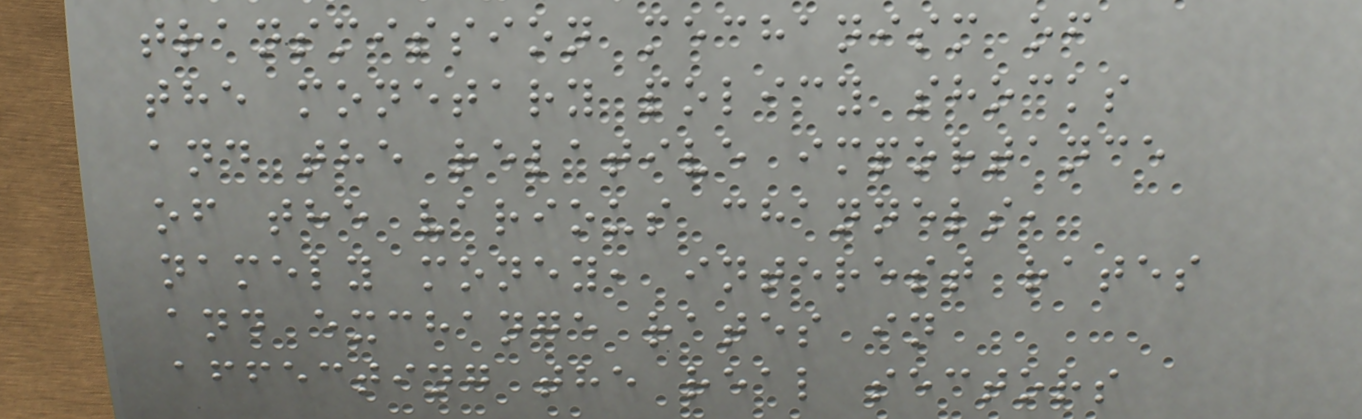transmission mechanism of
the monetary policy shocks
and the relative importance
of the various channels,
namely money, interest rates
and exchange rates in
affecting the real sectors
